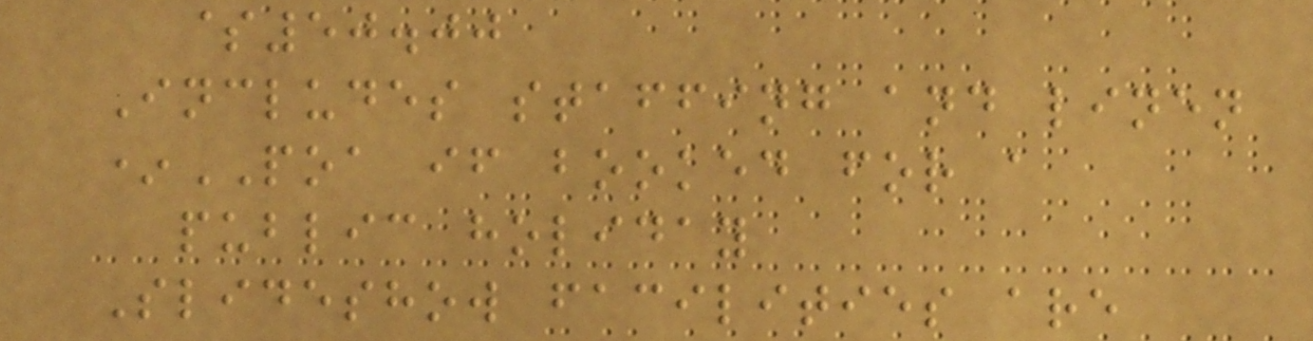$50.00
Includes staffing and linen
*POA if booked for a
public holiday
Slideshow facilities are
